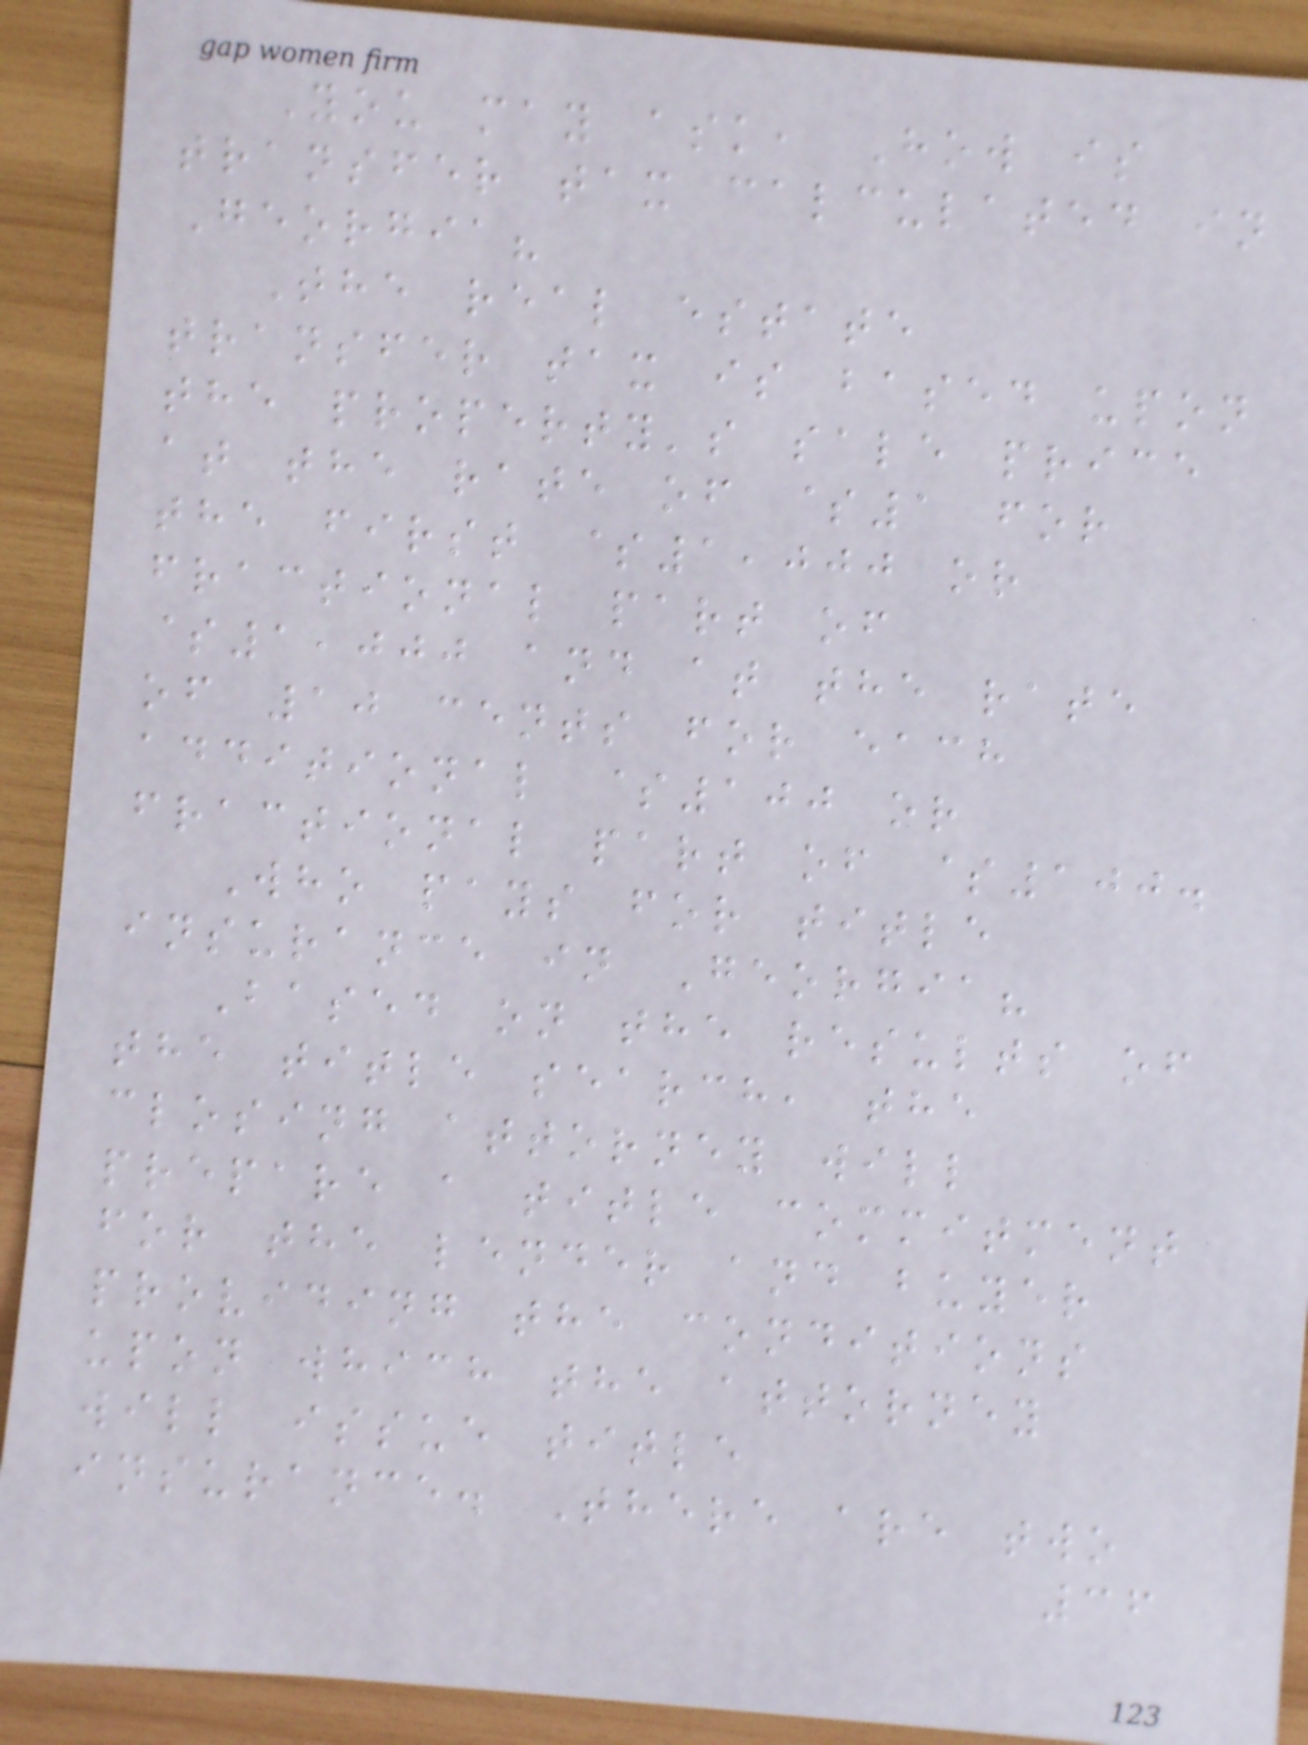You may ask, How is
transfer tax calculated in
Georgia?
The real estate
transfer tax is based upon
the property's sale price
at the rate of $1 for
the first $1,000 or
fractional part of
$1,000 and at the rate
of 10 cents for each
additional $100 or
fractional part of $100.
Who pays for title
insurance in Georgia?
Based on the results of
the title search, the
closing attorney will
prepare a title commitment
for the lender and buyer
providing the conditions
upon which the attorney
will issue title
insurance. There are two
36
